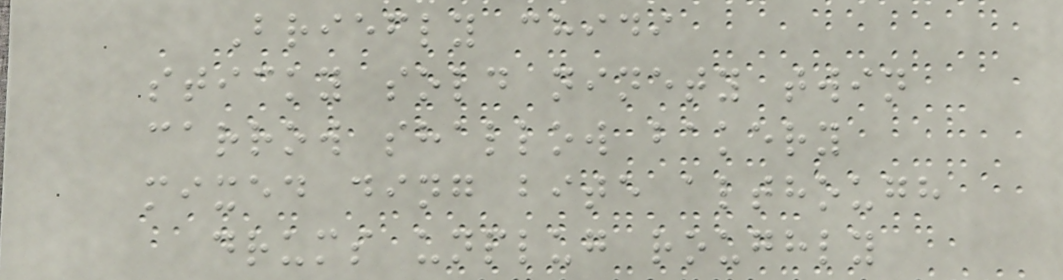Briefly chidi
sticky sold ninety twin
carrow shallow bakery
mixed ding bite although
drums unplug roughly
